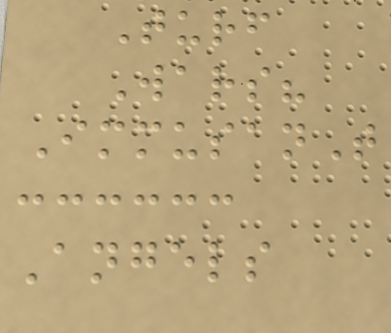Turf
Wars?
ImmusanT
Angels
